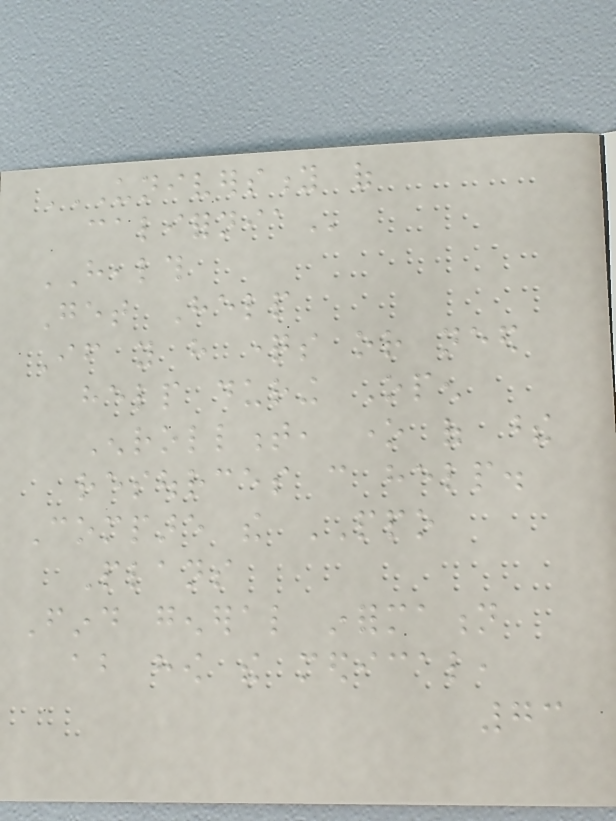UNIVERSITY OF
CALIFORNIA
HEALTH
Get Help
If you have questions or need
help during Open
Enrollment, one of these
resources can help.
Compare the PPO
Plans
Find general information
about how the medical,
73
